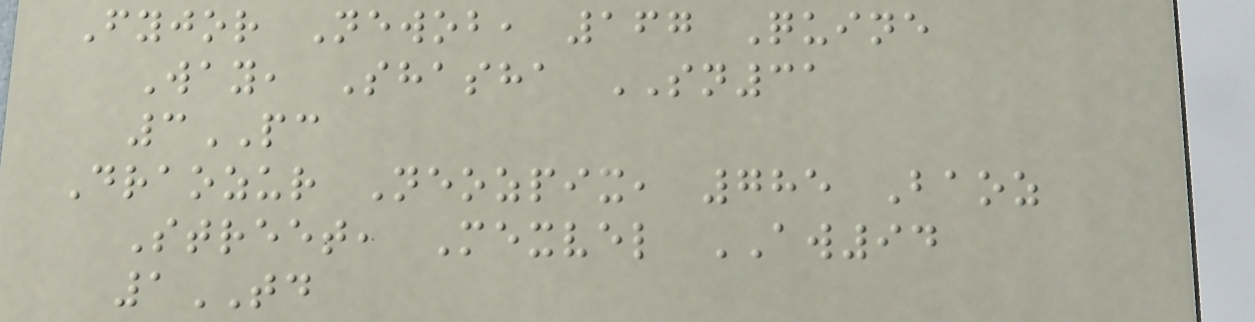Fyjor Newob, 167 Quine
Way, Shasha SN31
3PC
Draozur Neozpix, 785 Baoz
Street, Mexvel AW94
1TD
